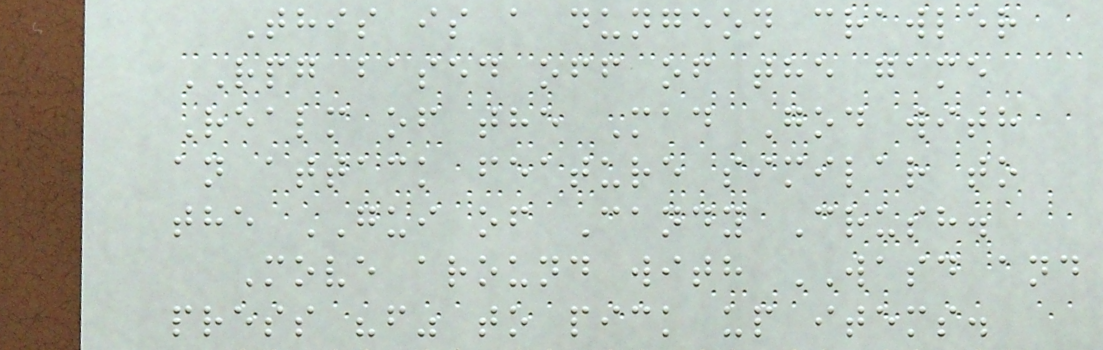This is a dungeon crawler
RPG based off of the game
Realm of the Mad God with
an attack feature similar to
the GUI of Candy Crush.
Move around with WASD and
press "f" to pick up items.
